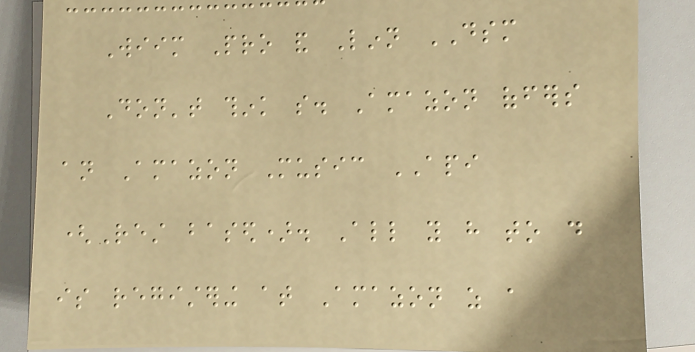Wiim Pro and Linn DSM
Don't think so. Amazon offers
an Amazon Music API
(Rest based). All you have to do
is registering at Amazon as a
